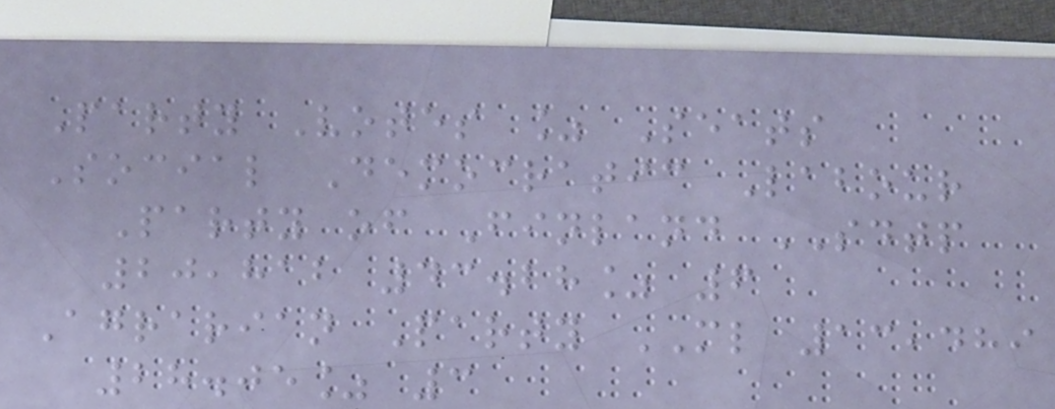Party Votes % Seats
Social Democratic Labour
Party of Finland SDTP
20,812 43.28% 6
Agrarian Party ML 13,489
28.05% 3
